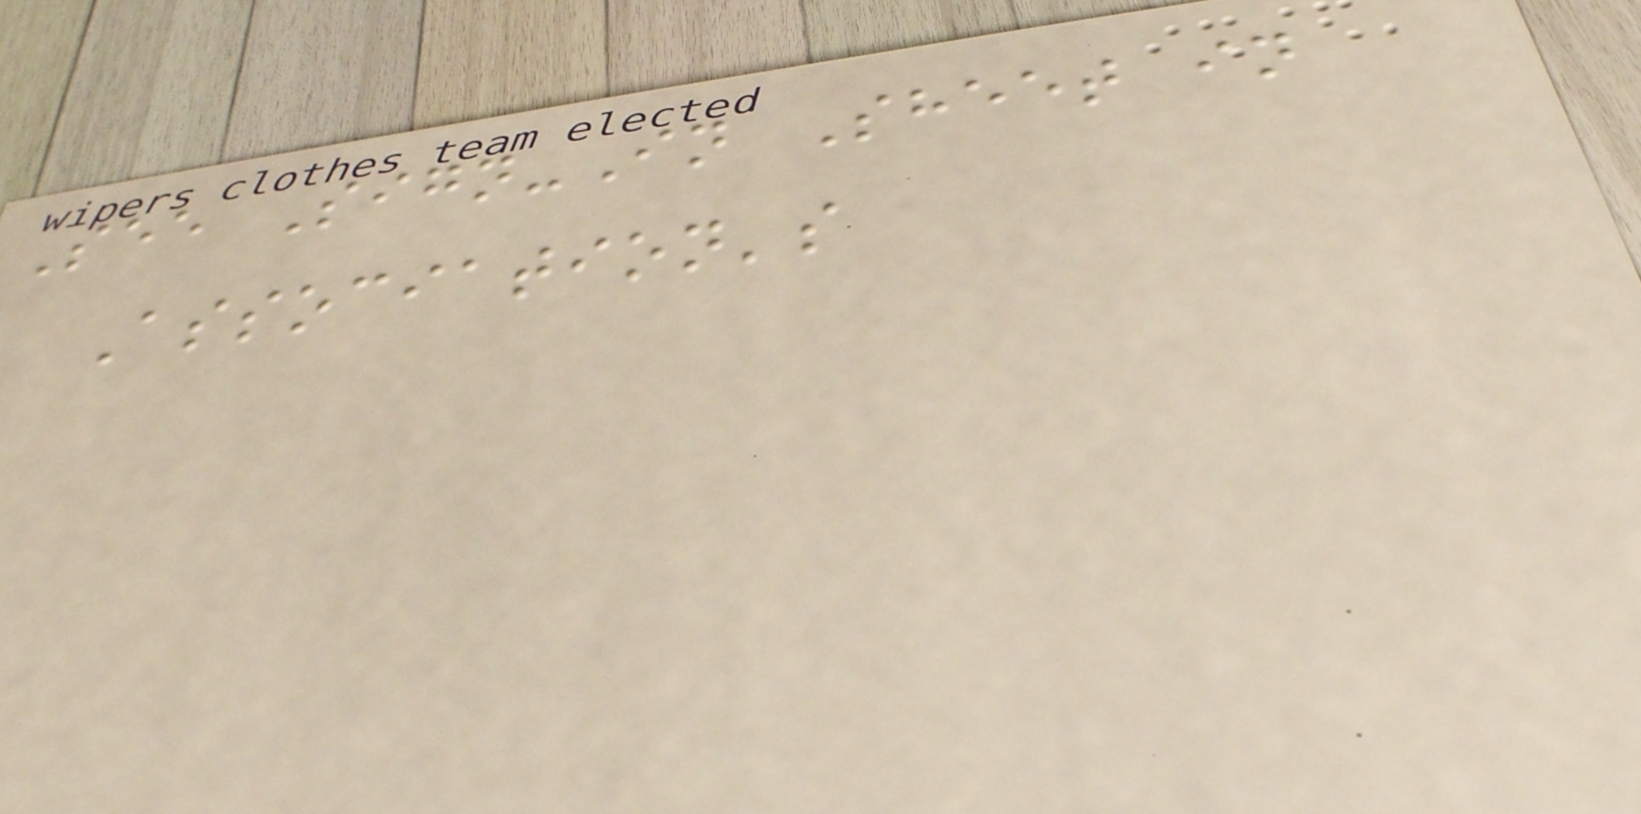See Sign-In Sheet in
Association's
